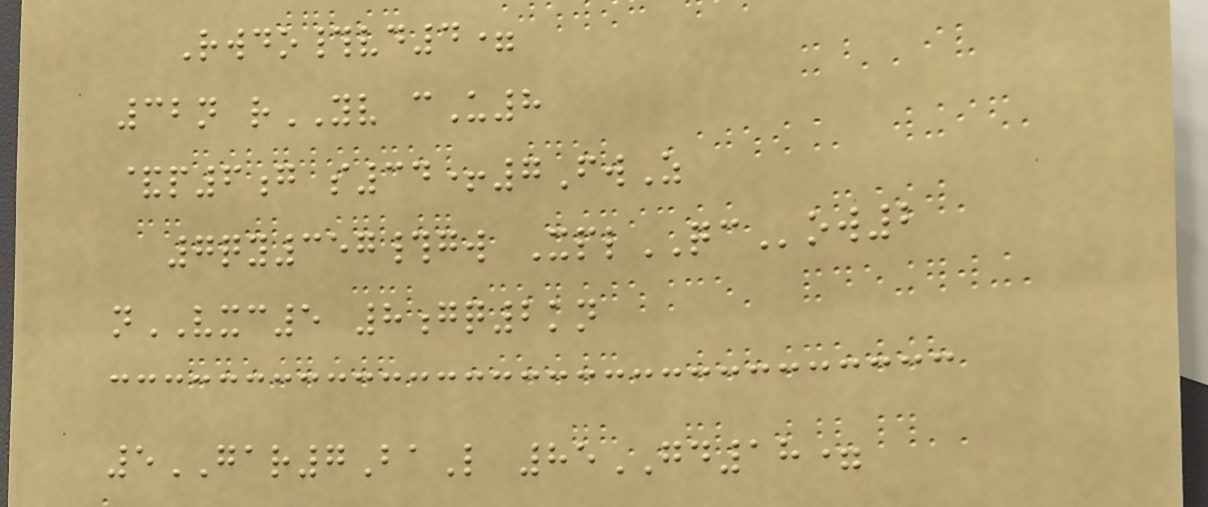Rwdo#vd4=
32n rYV cU8
&p6g s34+7FwZ
7qy357#gw XplQCow2
nVXC5 8gq2kn
5GAR7BaL 85GD18=
